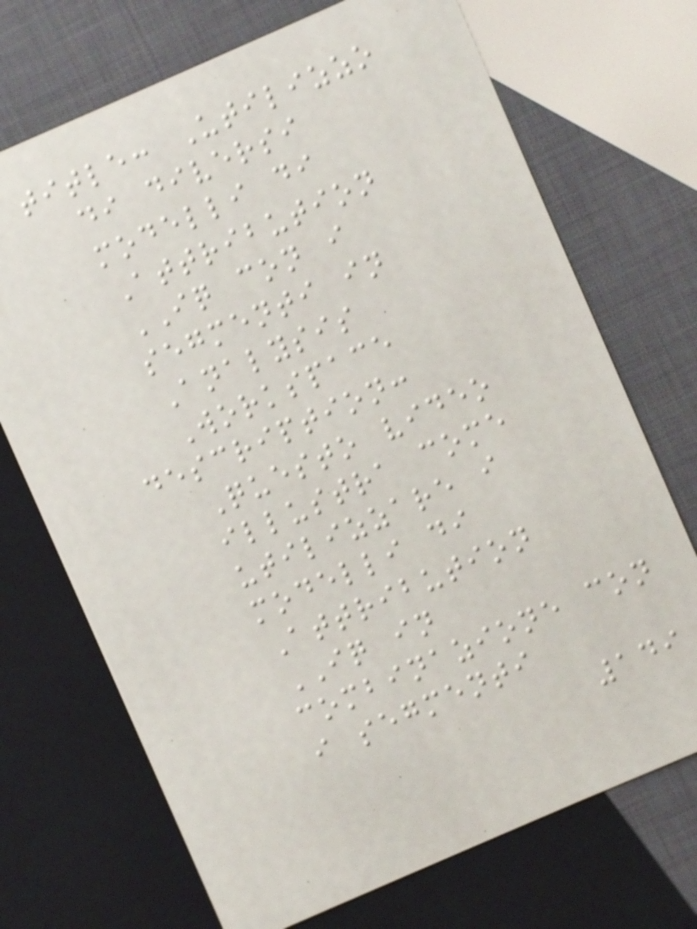title: Utilizzo
di diversi
modelli di
Attribution
IQ con i
segmenti in
Analysis
Workspace
description:
Questo video
illustra come
utilizzare i
modelli di
Attribution
IQ in
combinazione con
i segmenti
149
